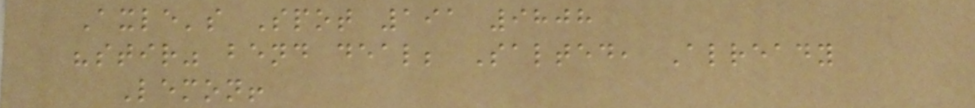Axle's Spot 191 9808
"stir" bend deal; Salted, Already
Lemon!
